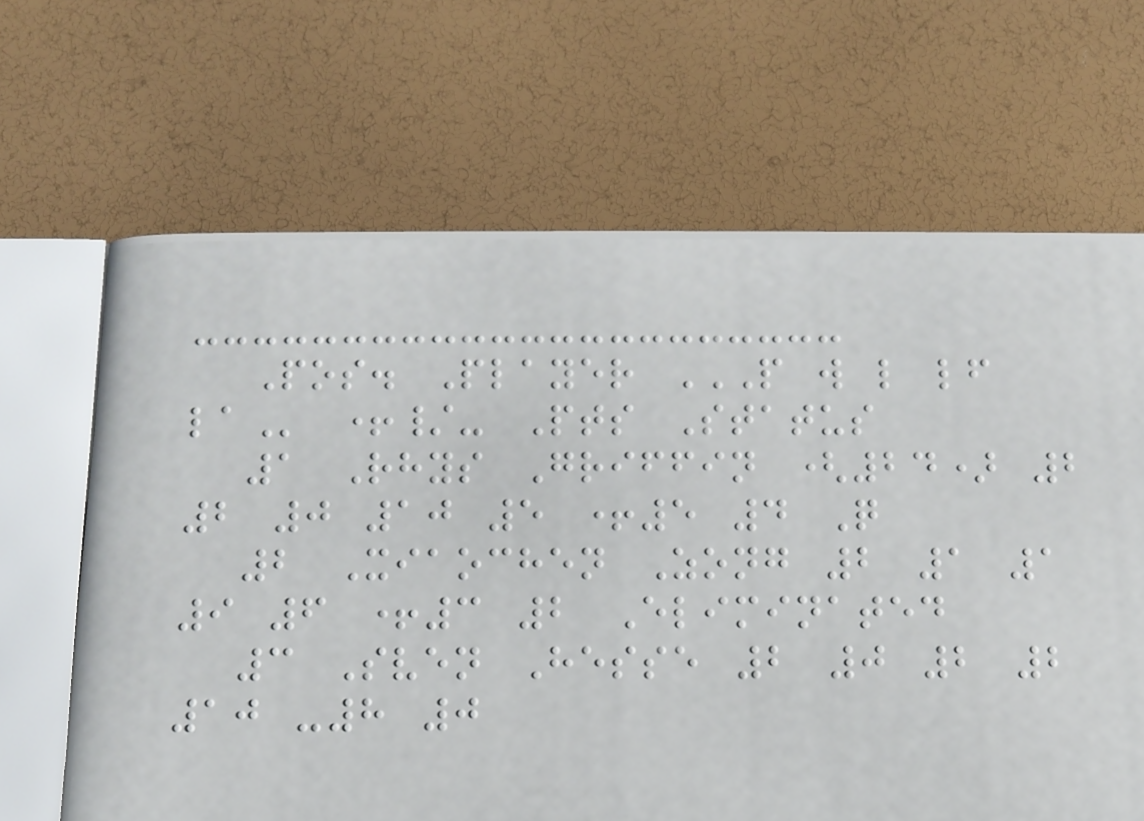Pos. Player P W L LF
LA +/- Pts Status
1 Rhys Griffin (24) 2
2 0 10 5 +5 4 Q
2 Xiaochen Zong 2 1 1
9 6 +3 2 Eliminated
3 Sven Hesse 2 0 2 2
10 -8 0
